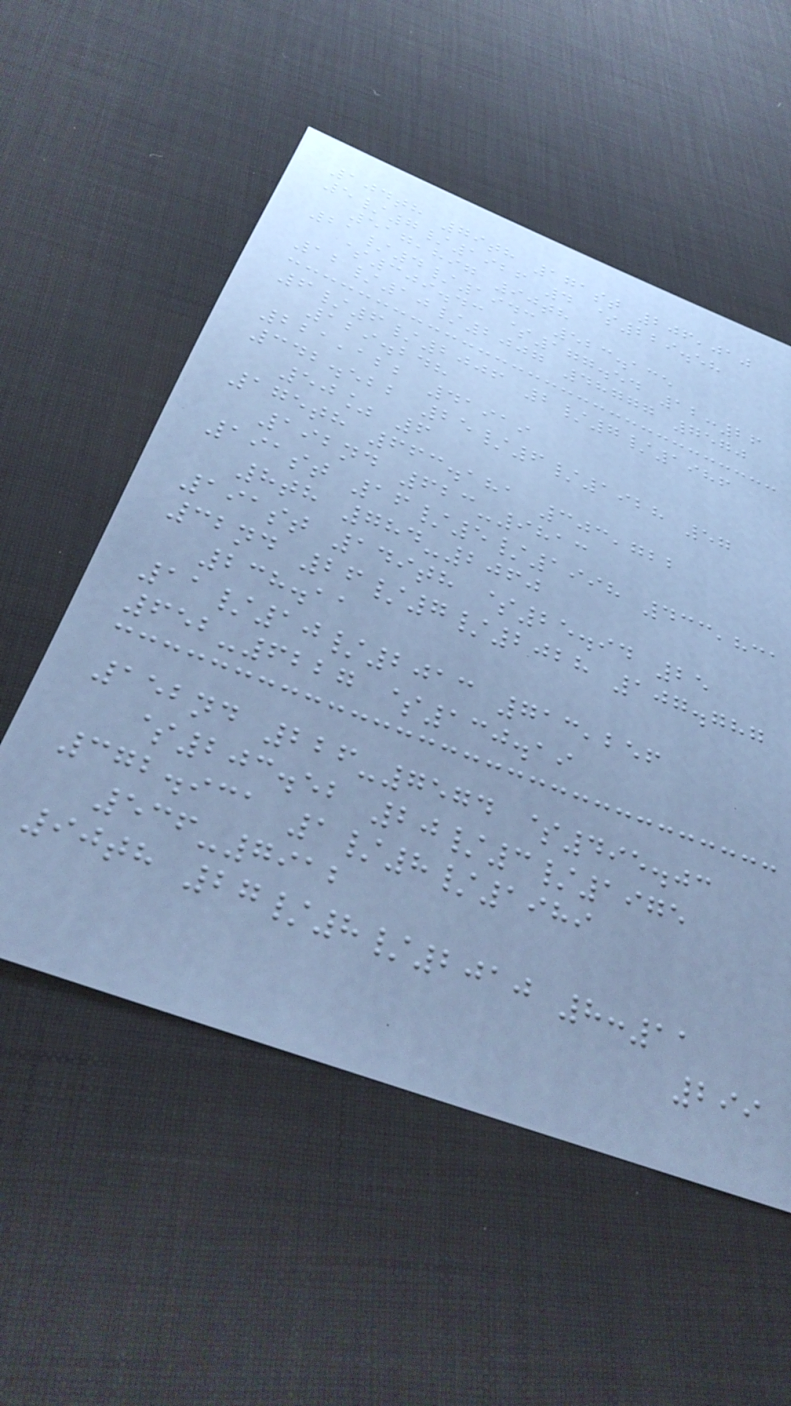104th 79th 171st 206,010
5/7/1926 4 $229.58
517,897 90th
21/4/1943 523.135
$309.43 $177.54 12:26
12/10/2007 48777 7570
6/6/2006 2/7/1986
129.248
221,122 41919
342.522 25/6/1928 57
50% 6
175th 663.181 303,722
192nd 623-9813
191st 16/5/1998 433,831
8th 784-2060
191st 149th $25.94 25
32nd 26/7/2028 107.787
238.11
11/10/2013 713,256
652-6227 $130.19
152nd 226-7574 $495.03
$203.52 20/3/1975
372.931 1/8/1989
536-7912
90th 27/8/2010 8:11
299
